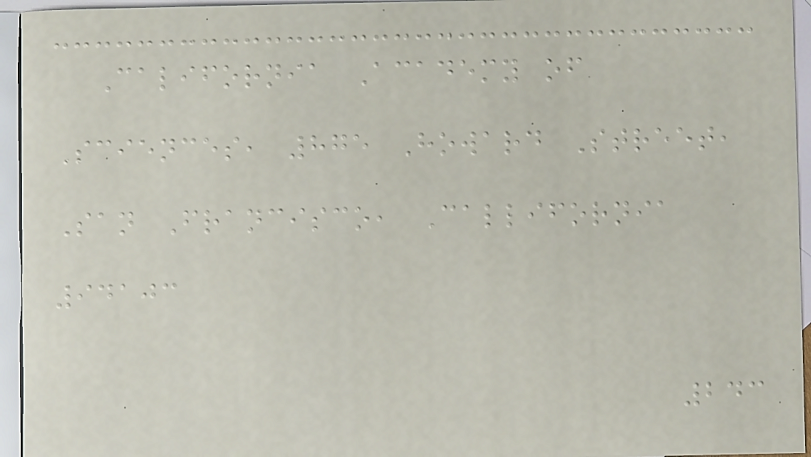California Academy of
Sciences, 875 Howard Street,
San Francisco, Callifornia
94103
243
